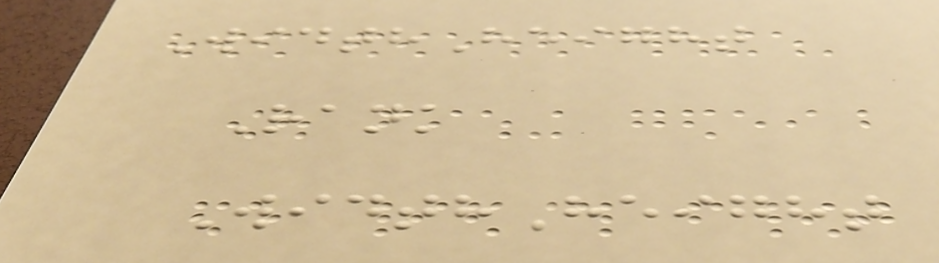WidthHeight
Rank
WidthHeight
